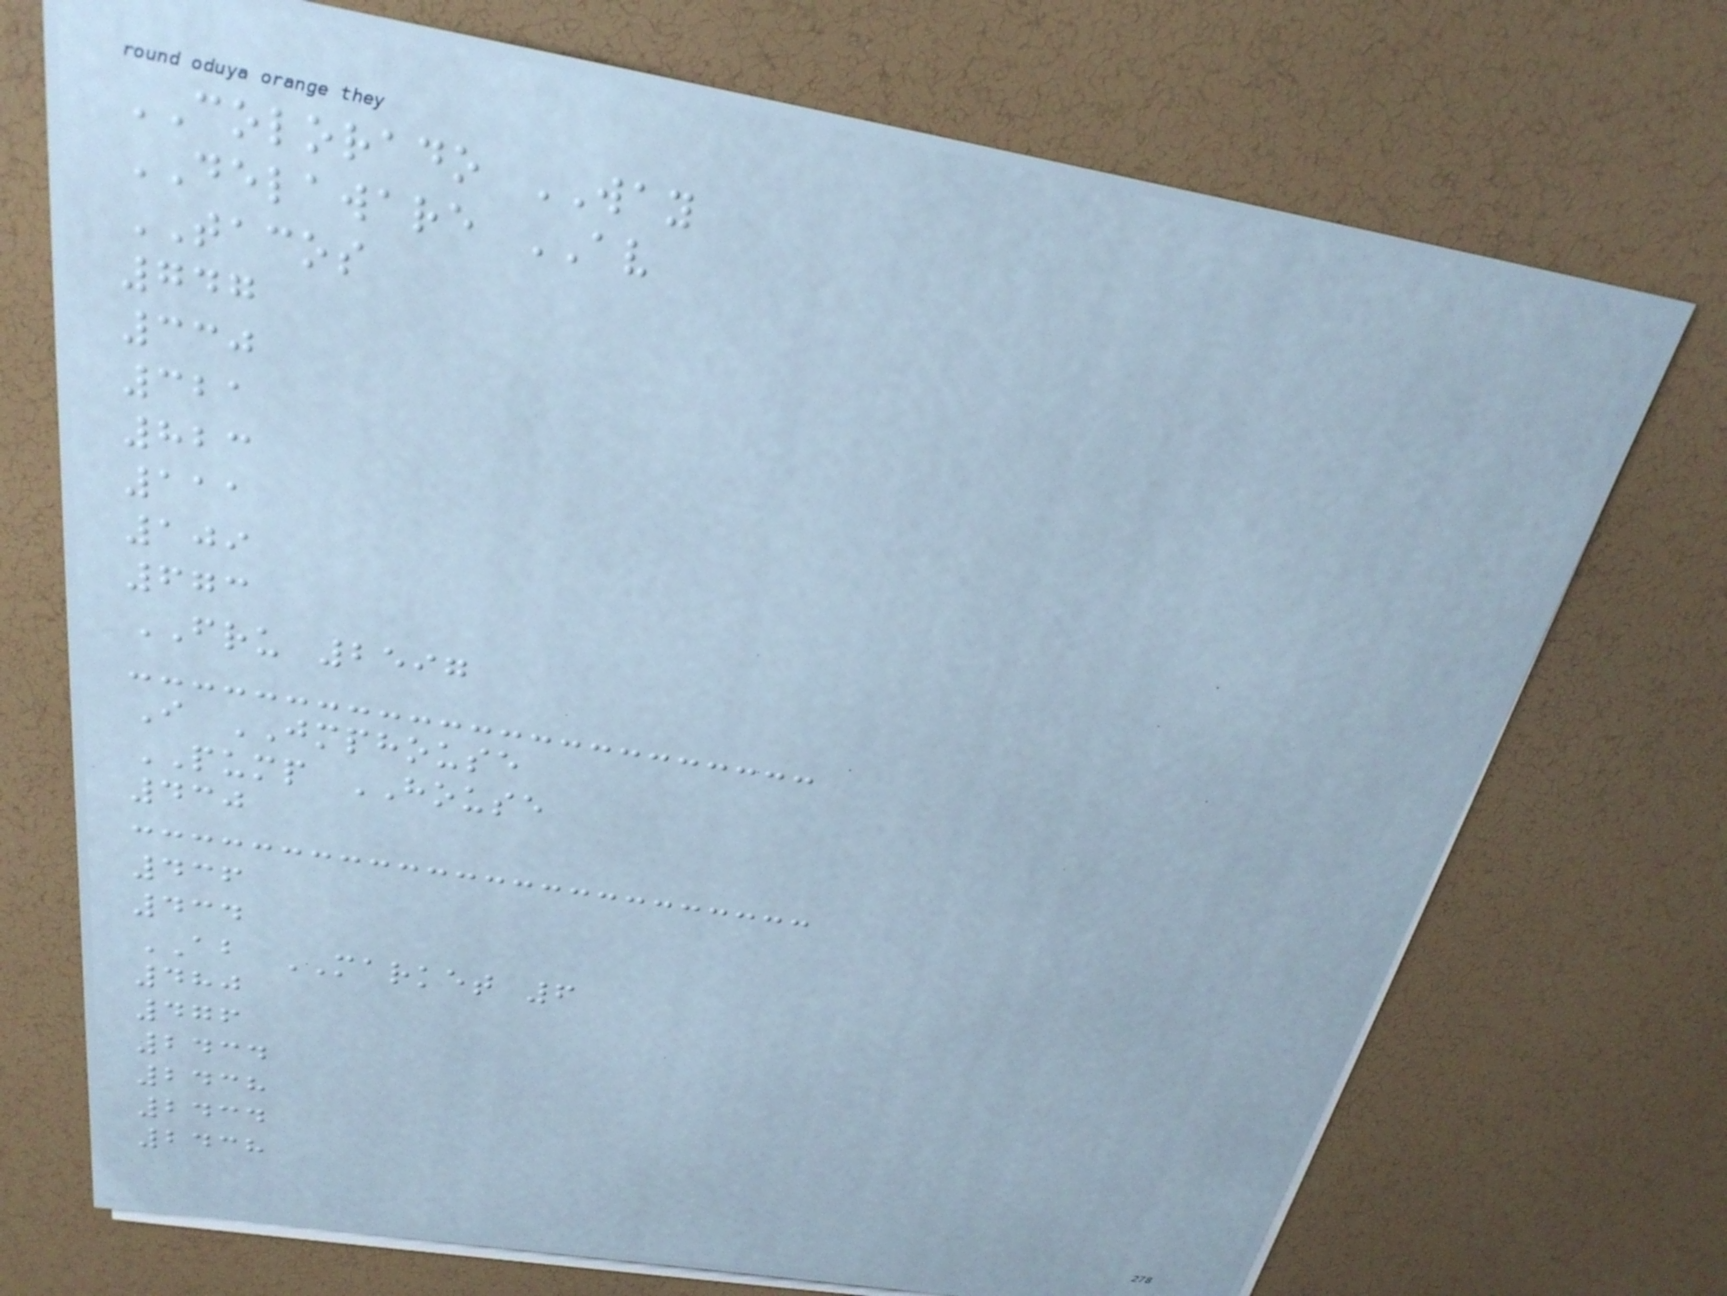COLORADO WAY
DELAWARE AV
TACOS
747
330
321
823
111
109
673
FRU 2597
I JMPHOUSE
PUMP HOUSE
430
436
434
AB MARKET 6
480
476
2434
2438
2434
2438
